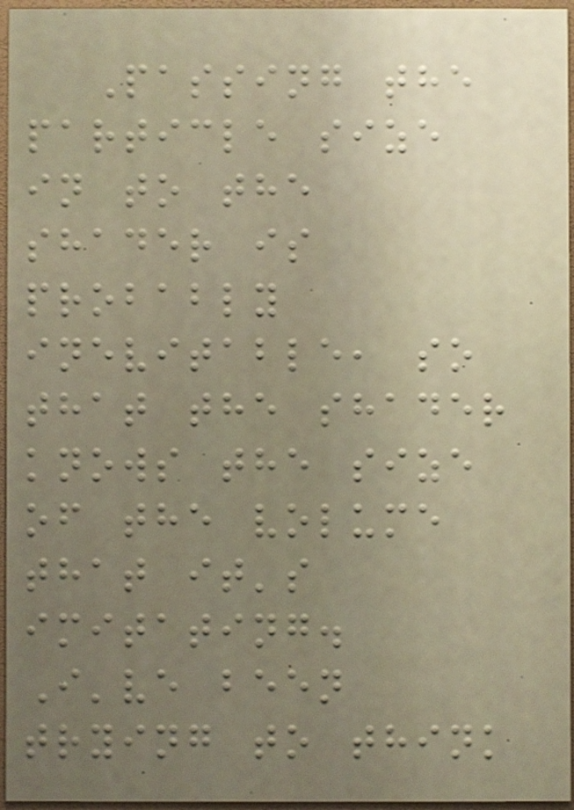Passing the
particle size
in to the
shader is
probably
inevitable, so
that the shader
knows the size
of the volume
that it's
imitating.
I've been
trying to think
